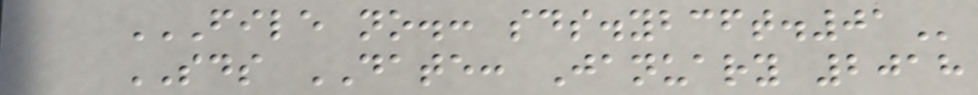FILE NO.: SDS.YBCFT.01
SDS DATE: January 2018
